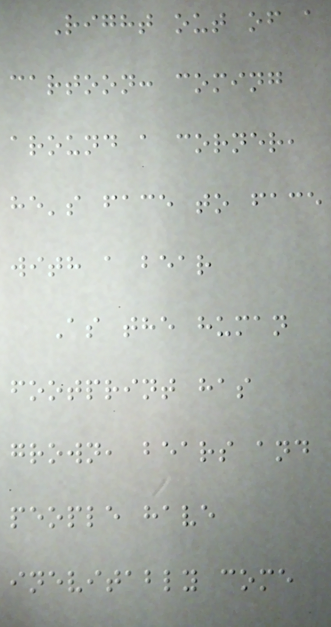Right out of a
cartoon: coming
around a corner,
he's face to face
with a bear
As the human
footprint has
grown, bears and
people have
inevitably come
